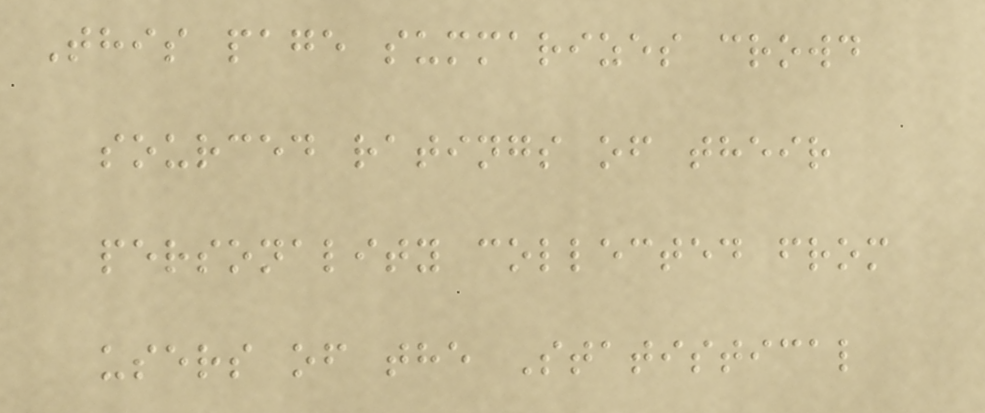This page summarizes crowd
sourced ratings of their
personality collected from
users of the Statistical
